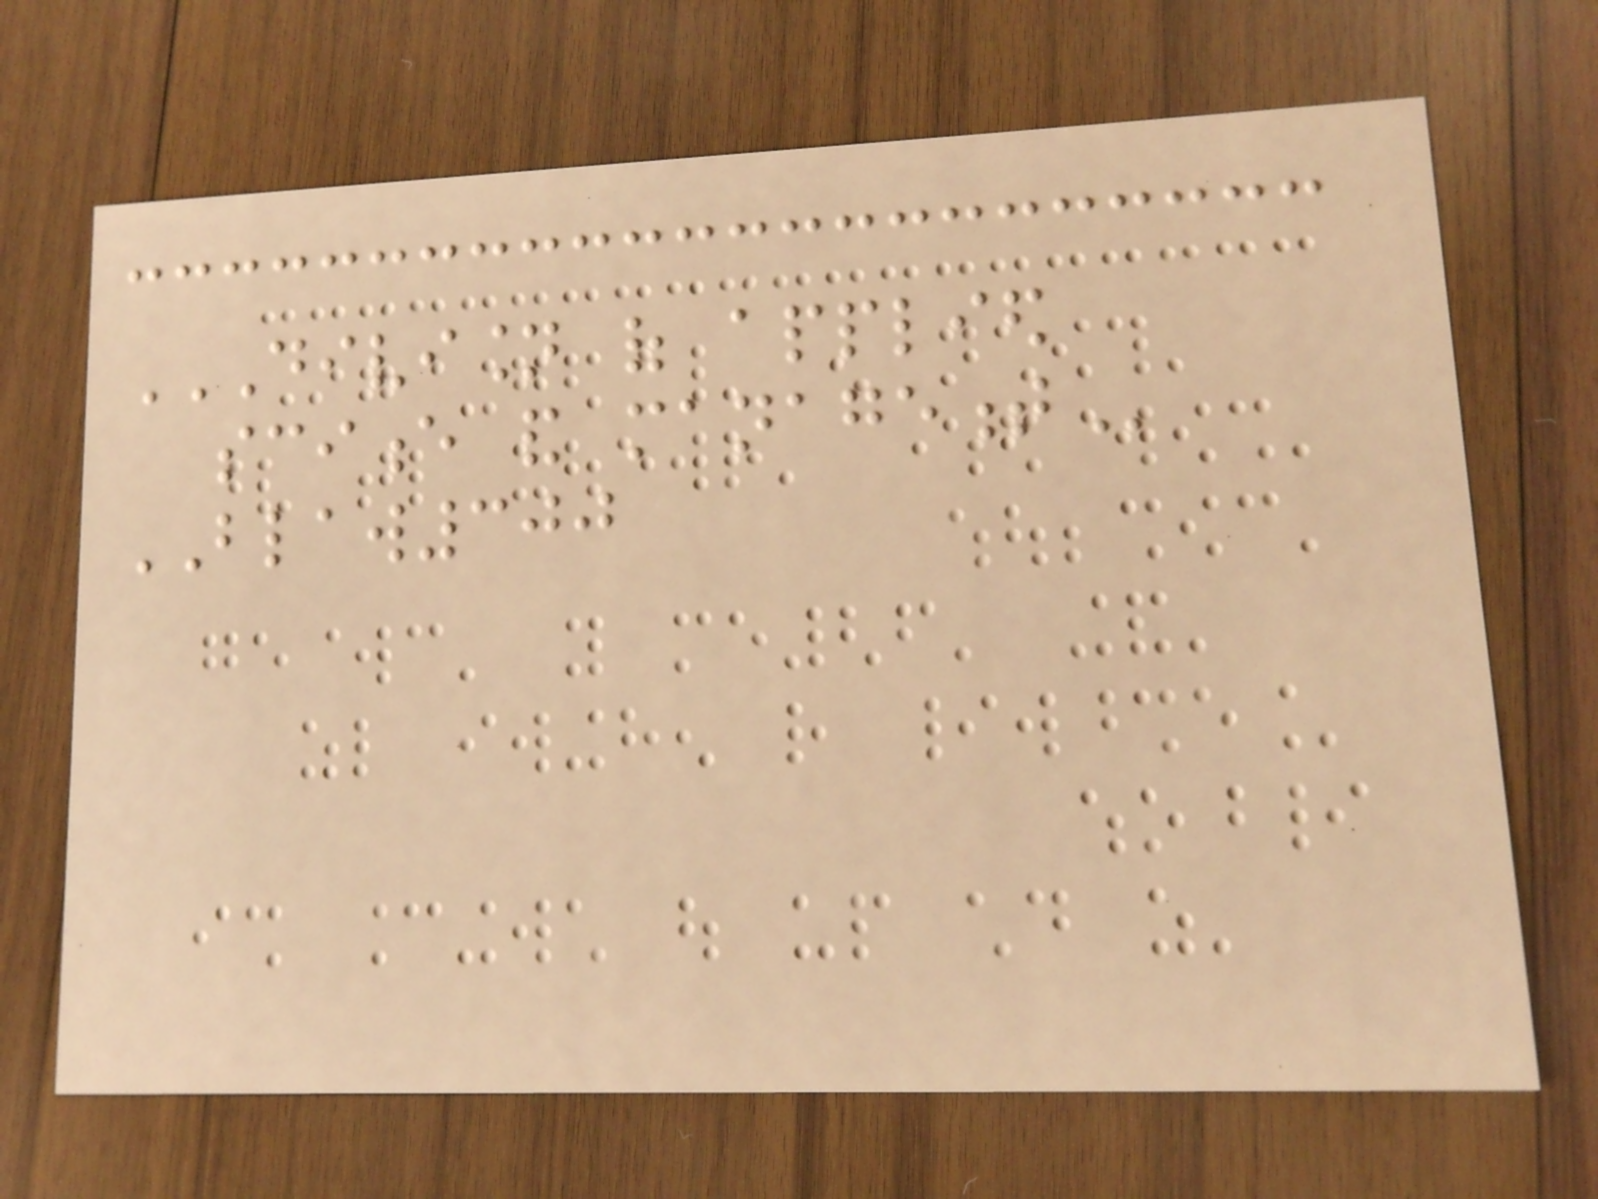DIVISION OF APPLIED
SCIENCE AND MANAGEMENT
BLAW300
